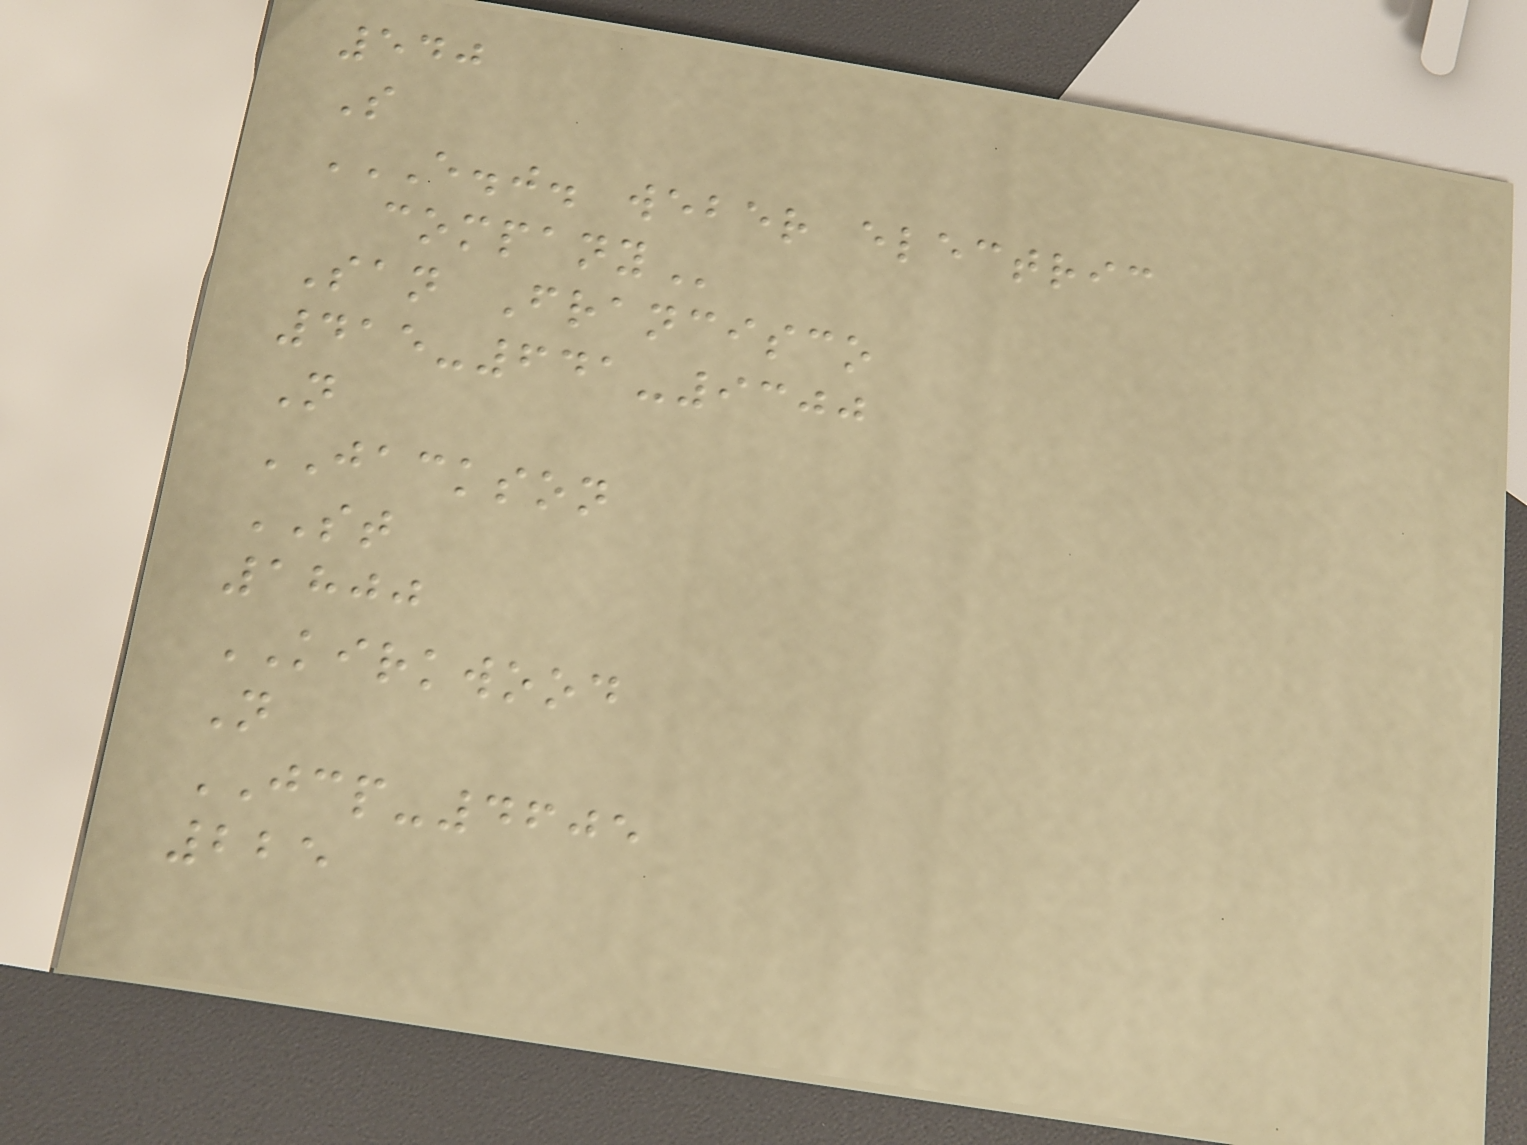540
S
E.J. WEBER ELECTRIC
COMPANY
San Francisco
415-641-9300
N
JACKSON
ST
1800
KIRKWOOD
N
JCP-4605
225
